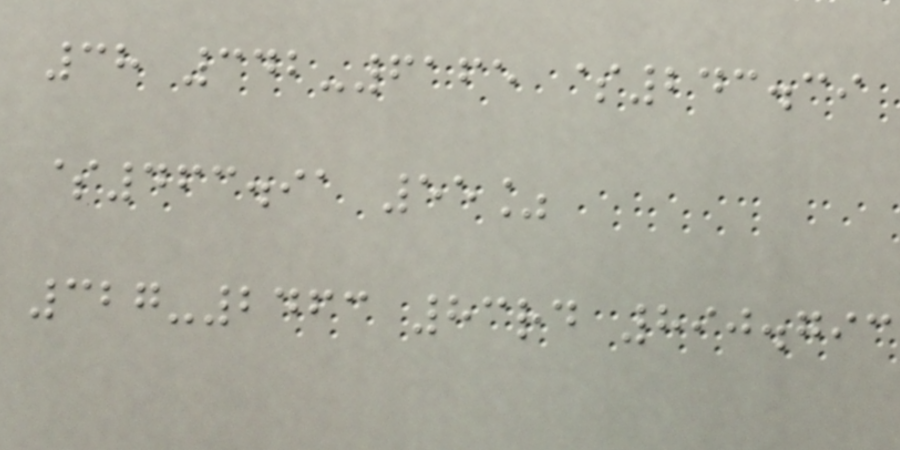38 342-6165 $243.39
$463.91 55%
327-2463 83rd 890.793
